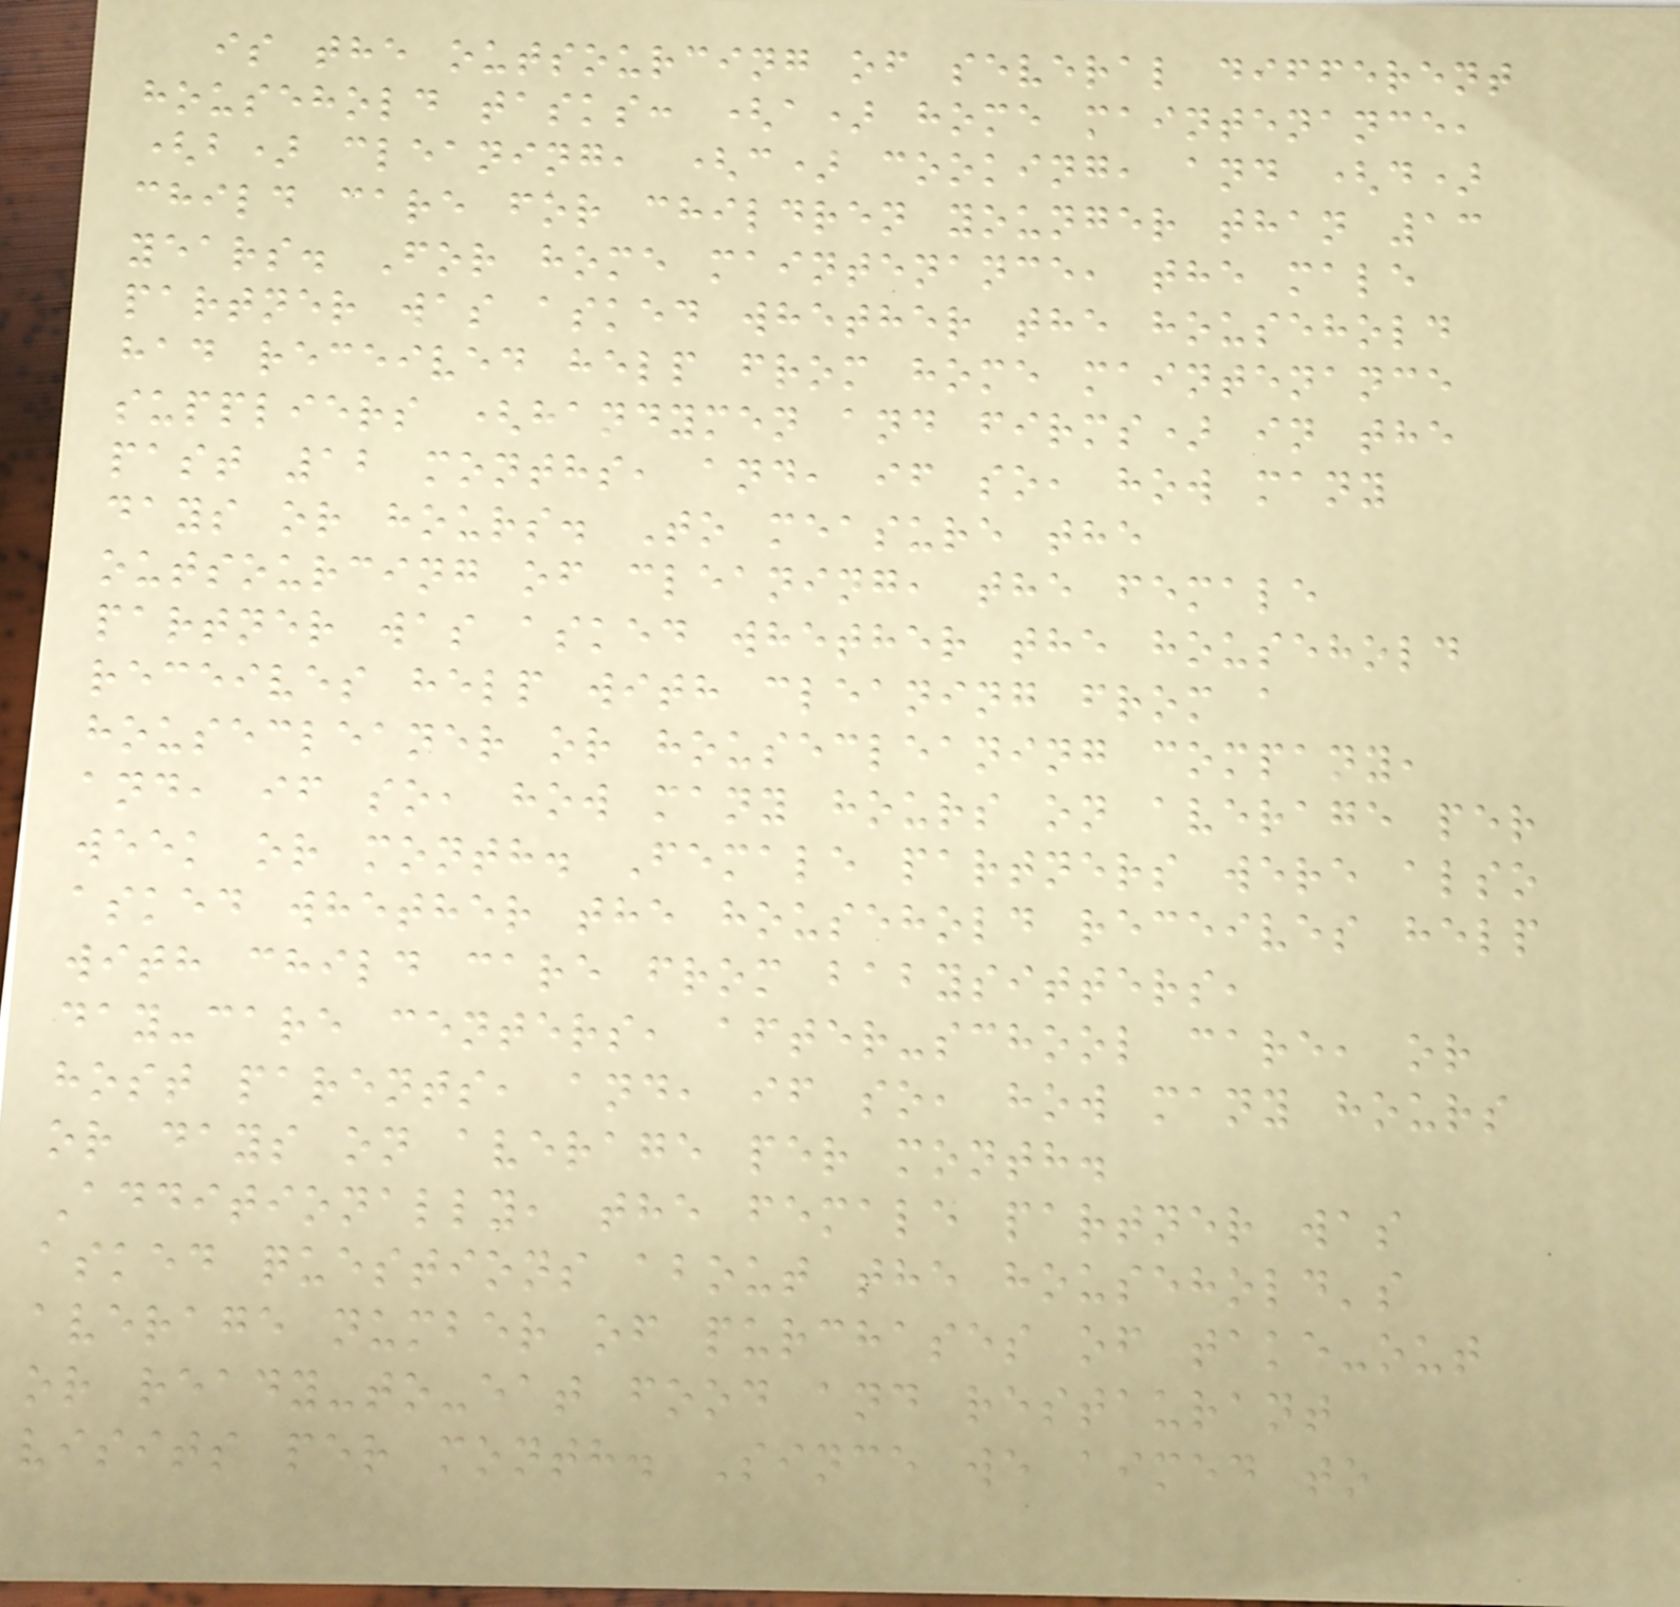is the outsourcing of several different
household tasks: (a) home maintenance,
(b) cleaning, (c) cooking, and (d)
child care for children younger than 13
years. For home maintenance, the male
partner was asked whether the household
had received help from home maintenance
suppliers (handymen and firms) in the
past 12 months, and, if so, how many
days or hours. To measure the
outsourcing of cleaning, the female
partner was asked whether the household
receives help with cleaning from a
housecleaner or housecleaning company,
and, if so, how many hours on average per
week or month. Female partners were also
asked whether the household receives help
with child care from babysitters,
day-care centers, after-school care, or
host parents, and, if so, how many hours
or days on average per month.
Additionally, the female partner was
asked questions about the household's
average number of purchases of take-out
or ready-to-eat food and restaurant
visits per month. Since we aimed to
